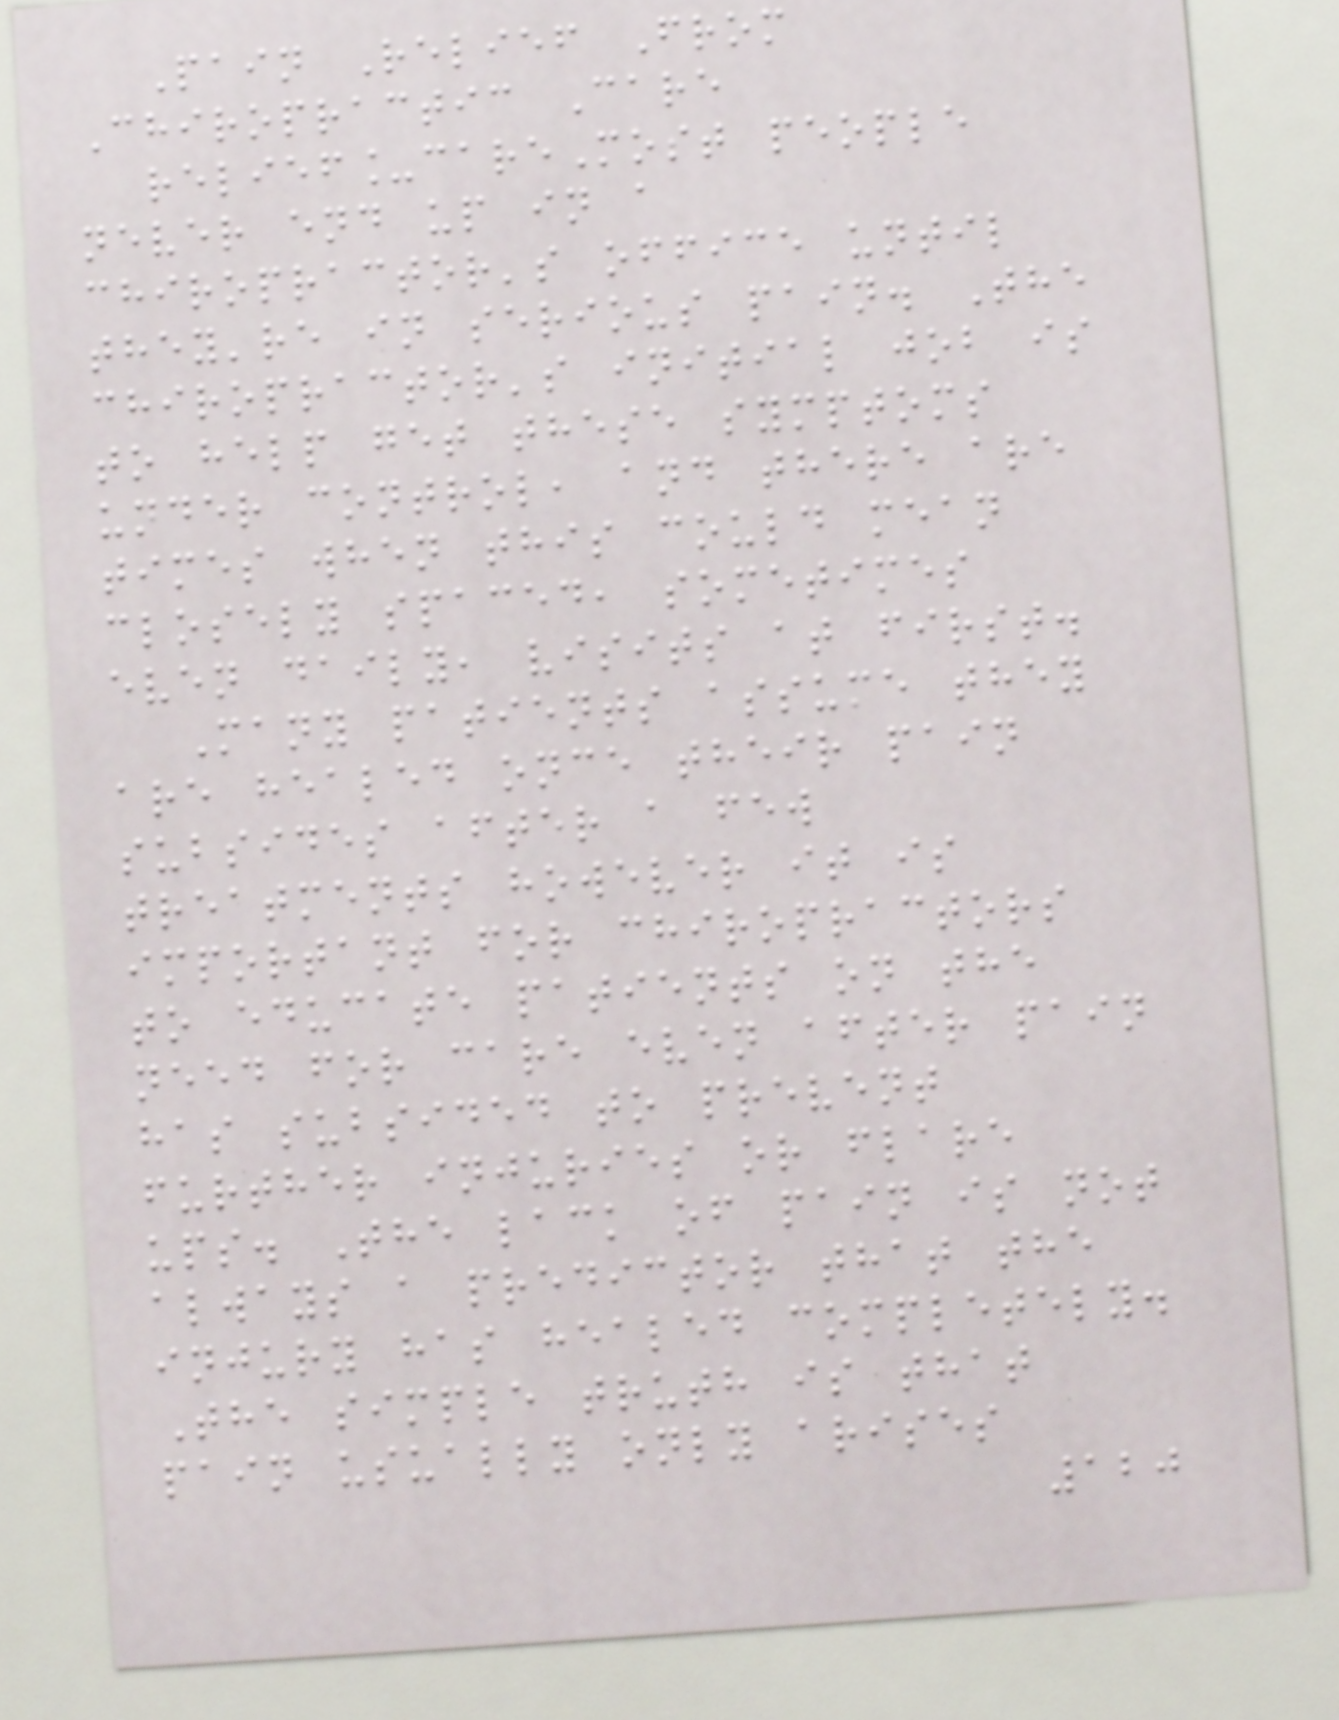Pain Relief From
Chiropractic Care
relief_careMost people
never end up in a
chiropractor's office until
they're in serious pain. The
chiropractor's initial job is
to help get these symptoms
under control, and there are
times when this could mean
closely spaced, sometimes
even daily, visits at first.
Many patients assume they
are healed once their pain
subsides after a few
treatments however it is
important for chiropractors
to educate patients on the
need for care even after pain
has subsided to prevent
further injuries or flare
ups. The lack of pain is not
always a predictor that the
injury has healed completely.
The simple truth is that
pain usually only arises
120
